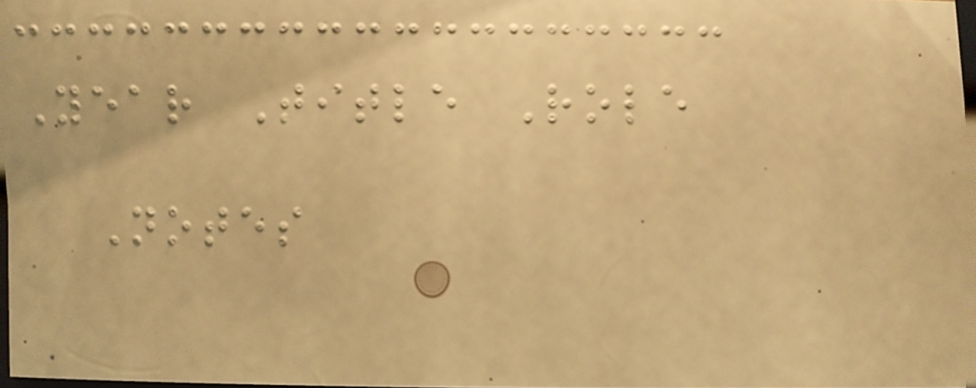Year Title Role
Notes
